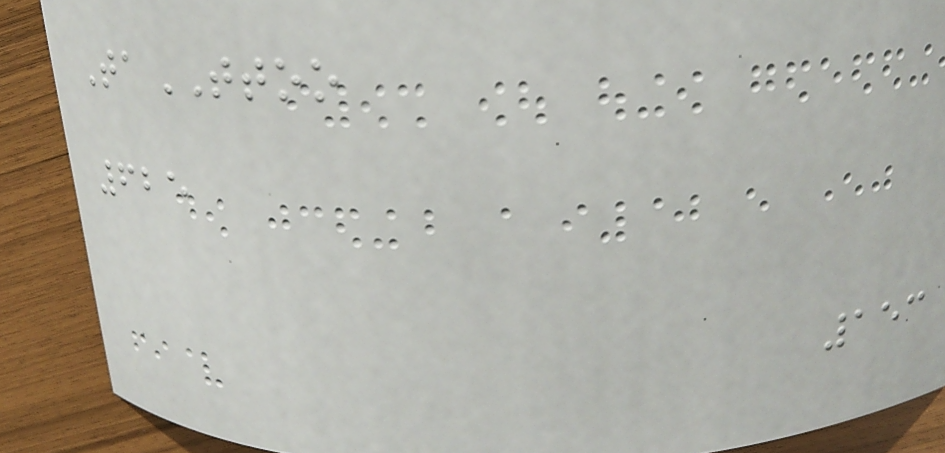TaTTOO
625
153
